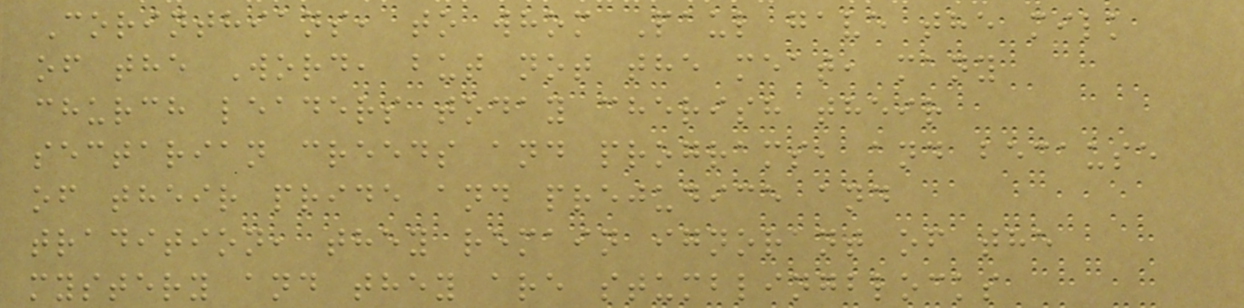Corinthians, to whom Paul gave the milk
of the Word, but not the meat, many
church leaders today cherish their
sectarian creeds and programs, and because
of their pride and prejudice and
tradition, they remain ignorant of the
mystery and they are stumblingblocks
